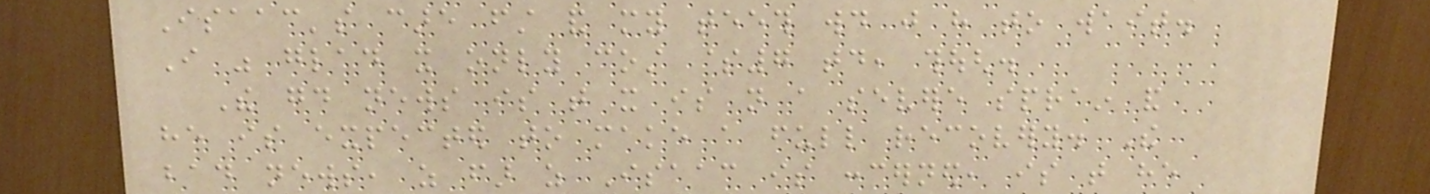Isaac's care first and my teeth would just have to wait.
I was glad it only cost $7 today, though.
The good news is that it is not a severe sprain and
he is expected to make a full recovery. The
bad news, as far as Isaac is concerned, is that he
